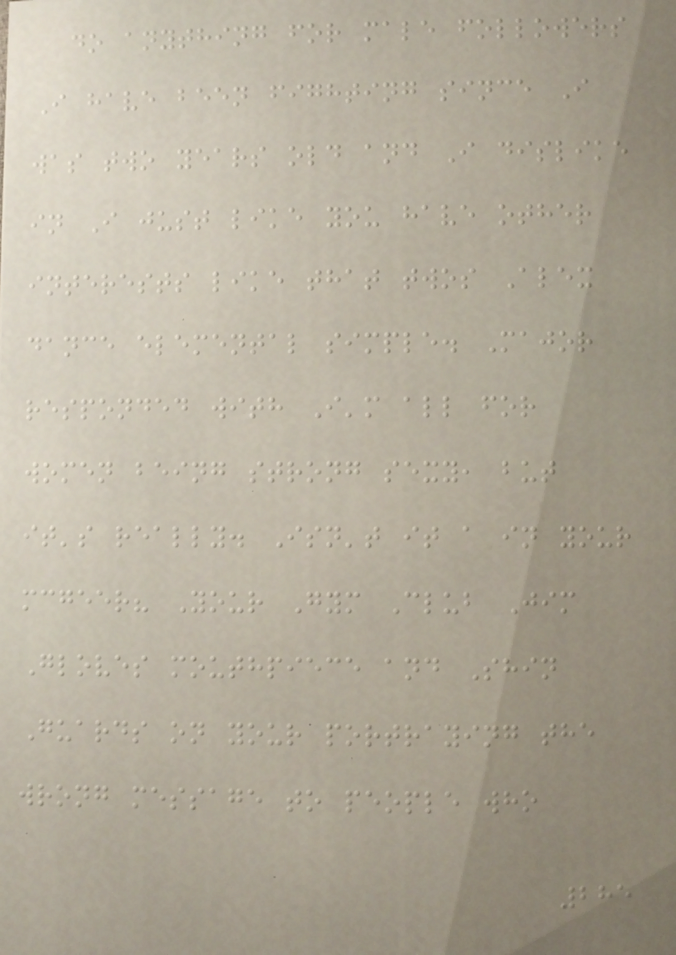do anything for male followers
I have been fighting since I
was two years old and I dislike
in I just like you have other
interests like that twos Alex
dance elemental simple. Major
responded with I'm all for
women being strong sexy, but
it's really. Isn't it a in your
mcgeer? Your Gym Club Jim
Gloves mouthpiece and Shin
Guards on your portraying the
wrong message to people who
285
